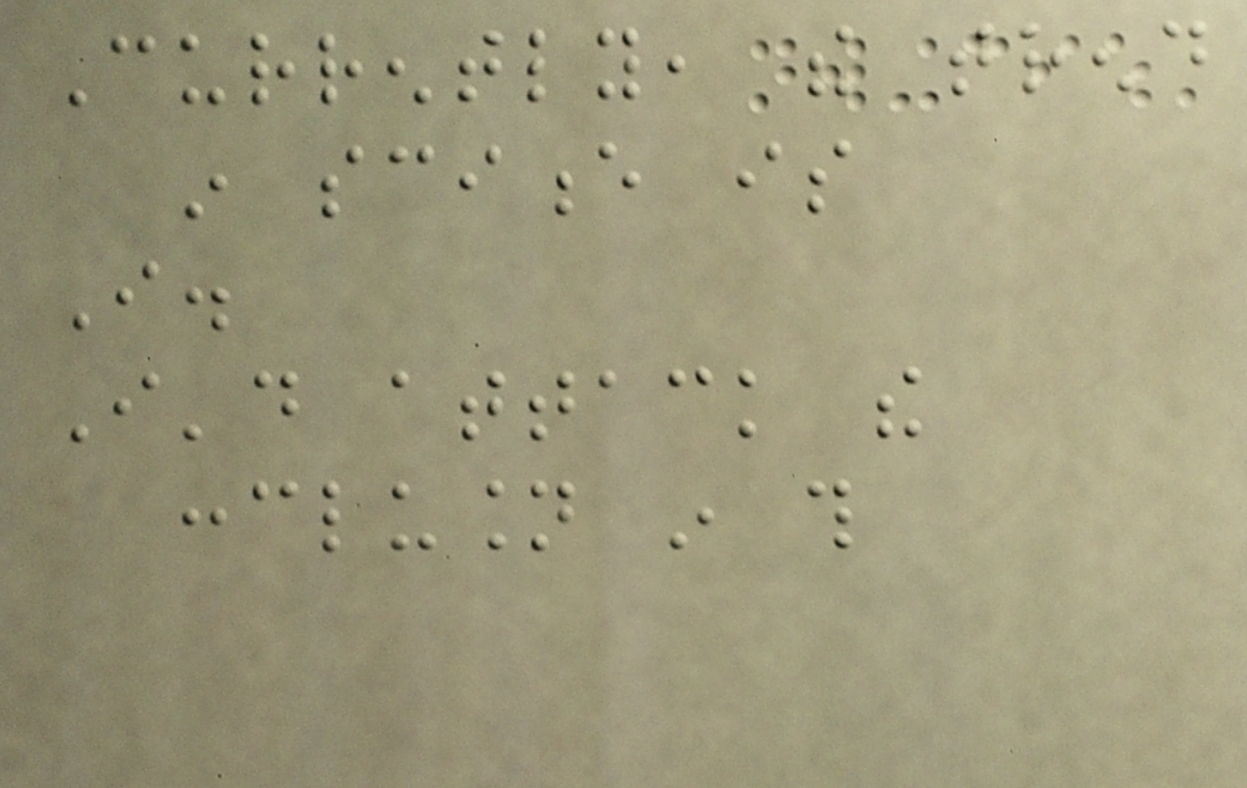Currently, the trend
in science is
I.
I'd attack the
conclusion in this
